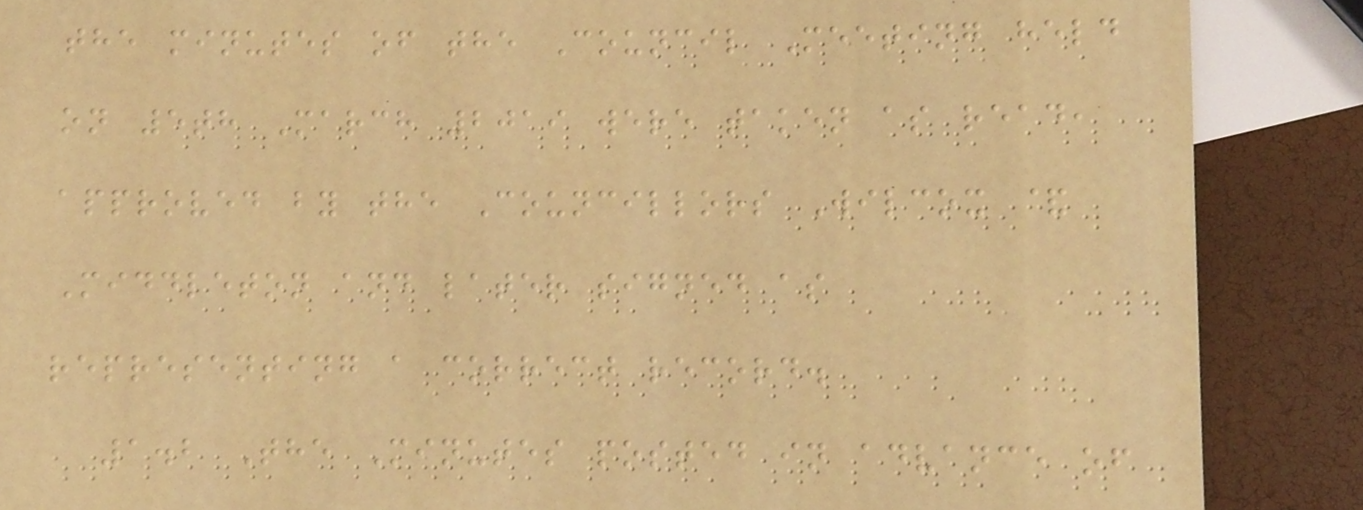the minutes of the Council Meeting held
on 5th March 2019 were taken as read,
approved by the Councillors Wilcox &
Middleton and later signed as
representing a correct record.
1.2 The Minutes posted in advance of
